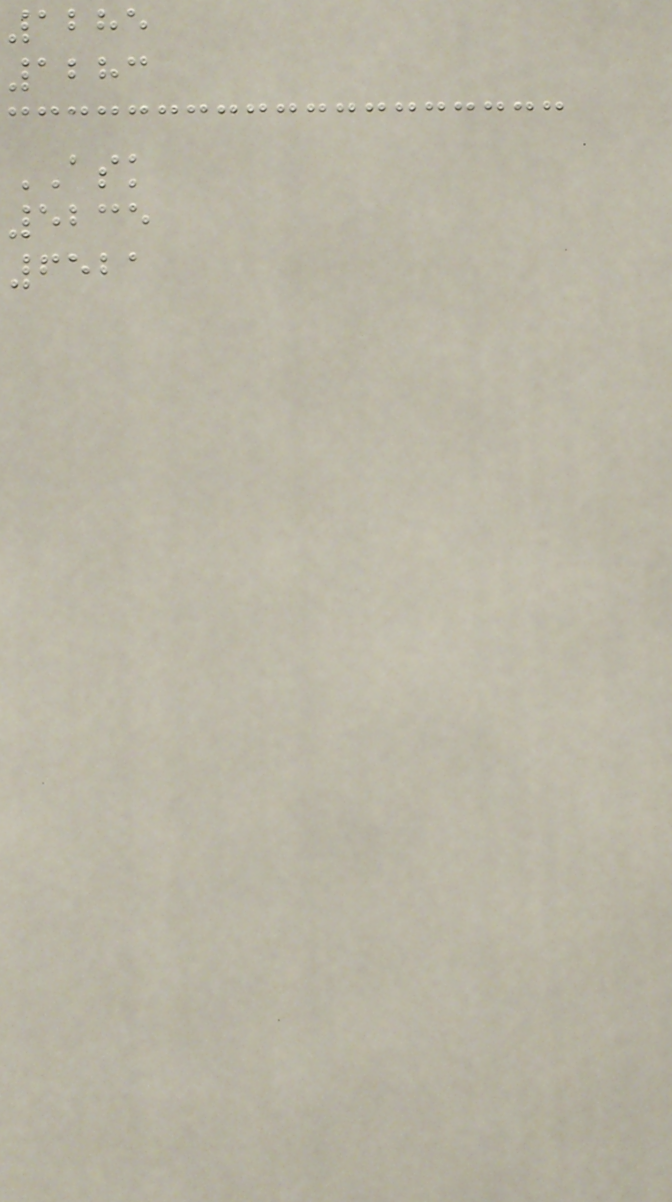1285
1283
ASK
5235
6521
